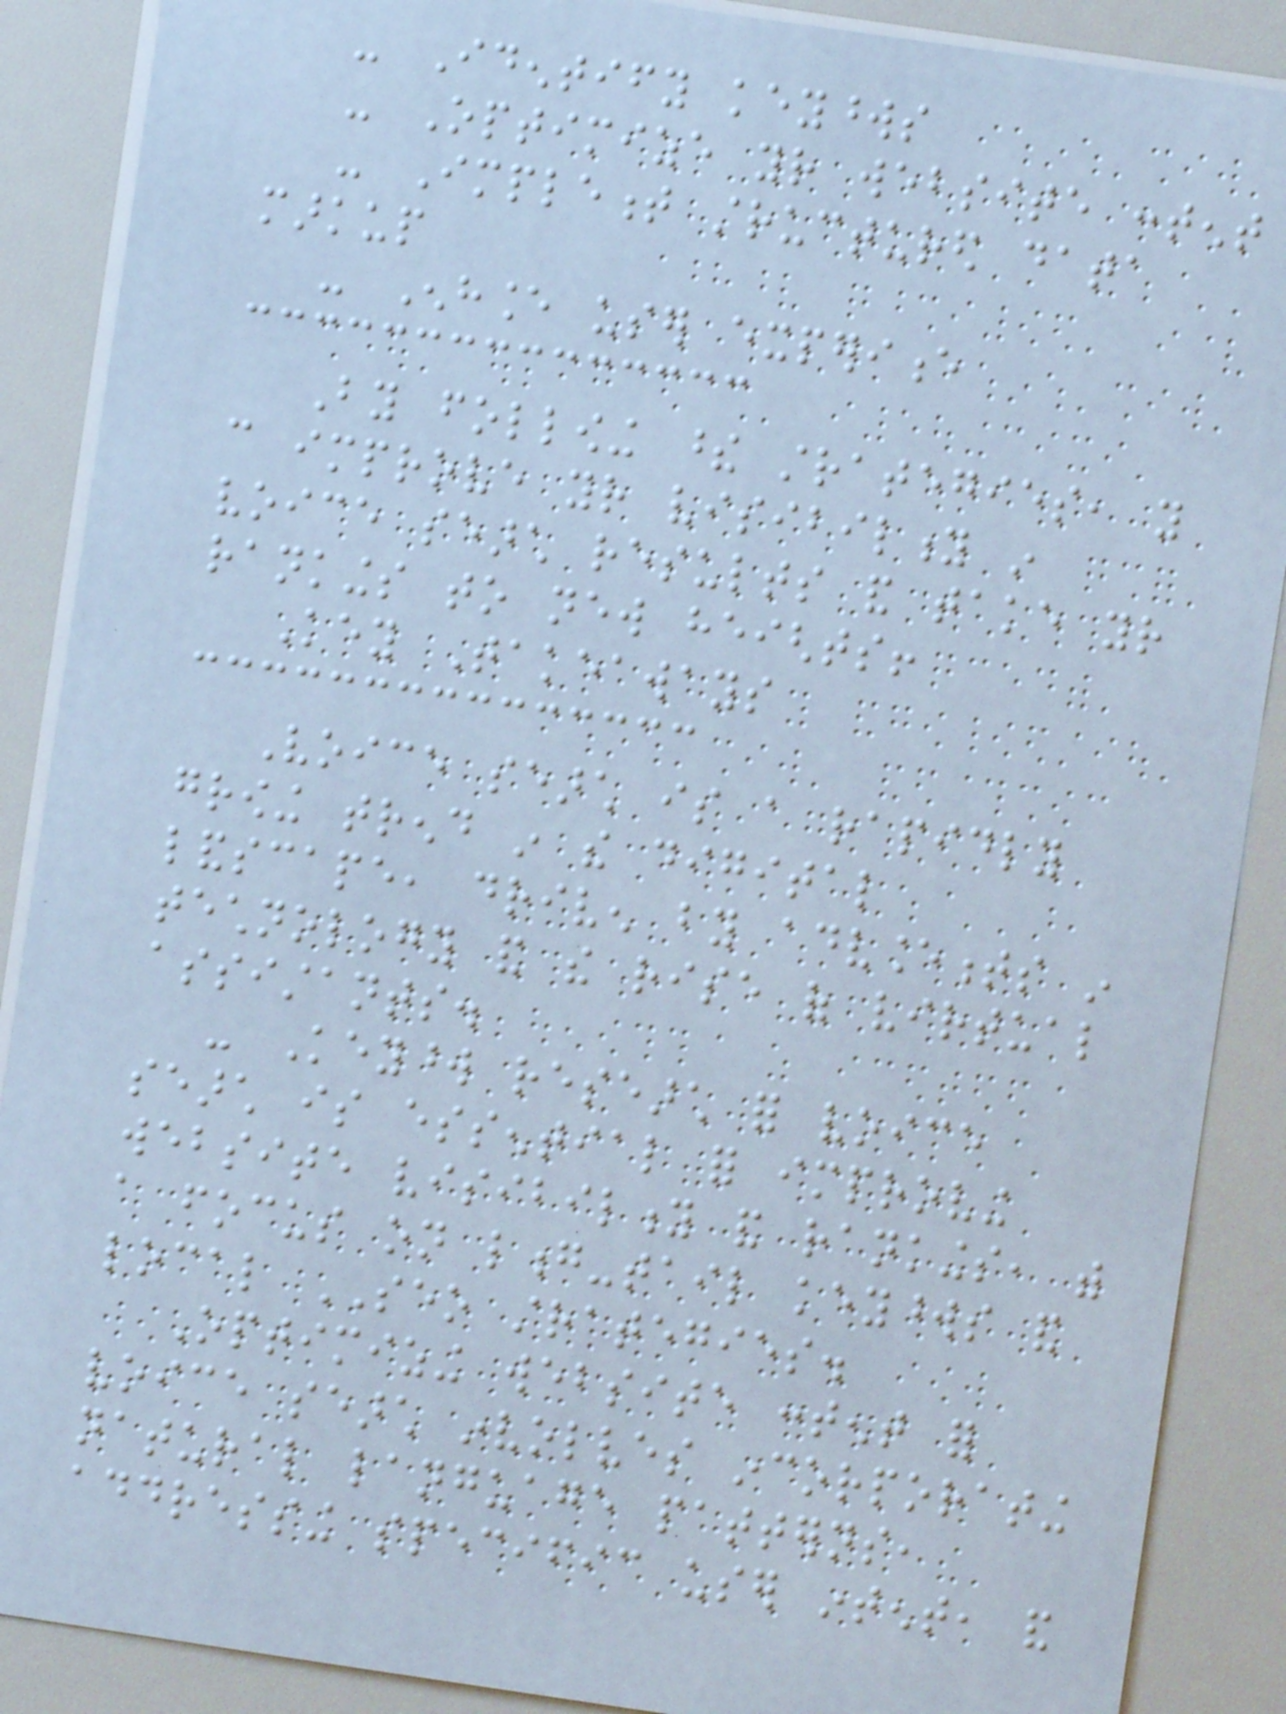- Identify keywords
- Optimize your website content
- Implement structured data
markup
- Enhance user experience
By following these strategies, you
can improve your visibility in
voice search results and take your
rankings to new heights!
Key Takeaways
Voice search is a rapidly
growing trend in the digital
landscape, driven by advancements in
technology and the rise of virtual
assistants.
- Keyword research for voice
search is essential for improving
website visibility and rankings, with
a focus on long-tail keywords and
local SEO strategies.
Optimizing website content for
voice search involves incorporating
natural language patterns,
addressing specific user intent, and
